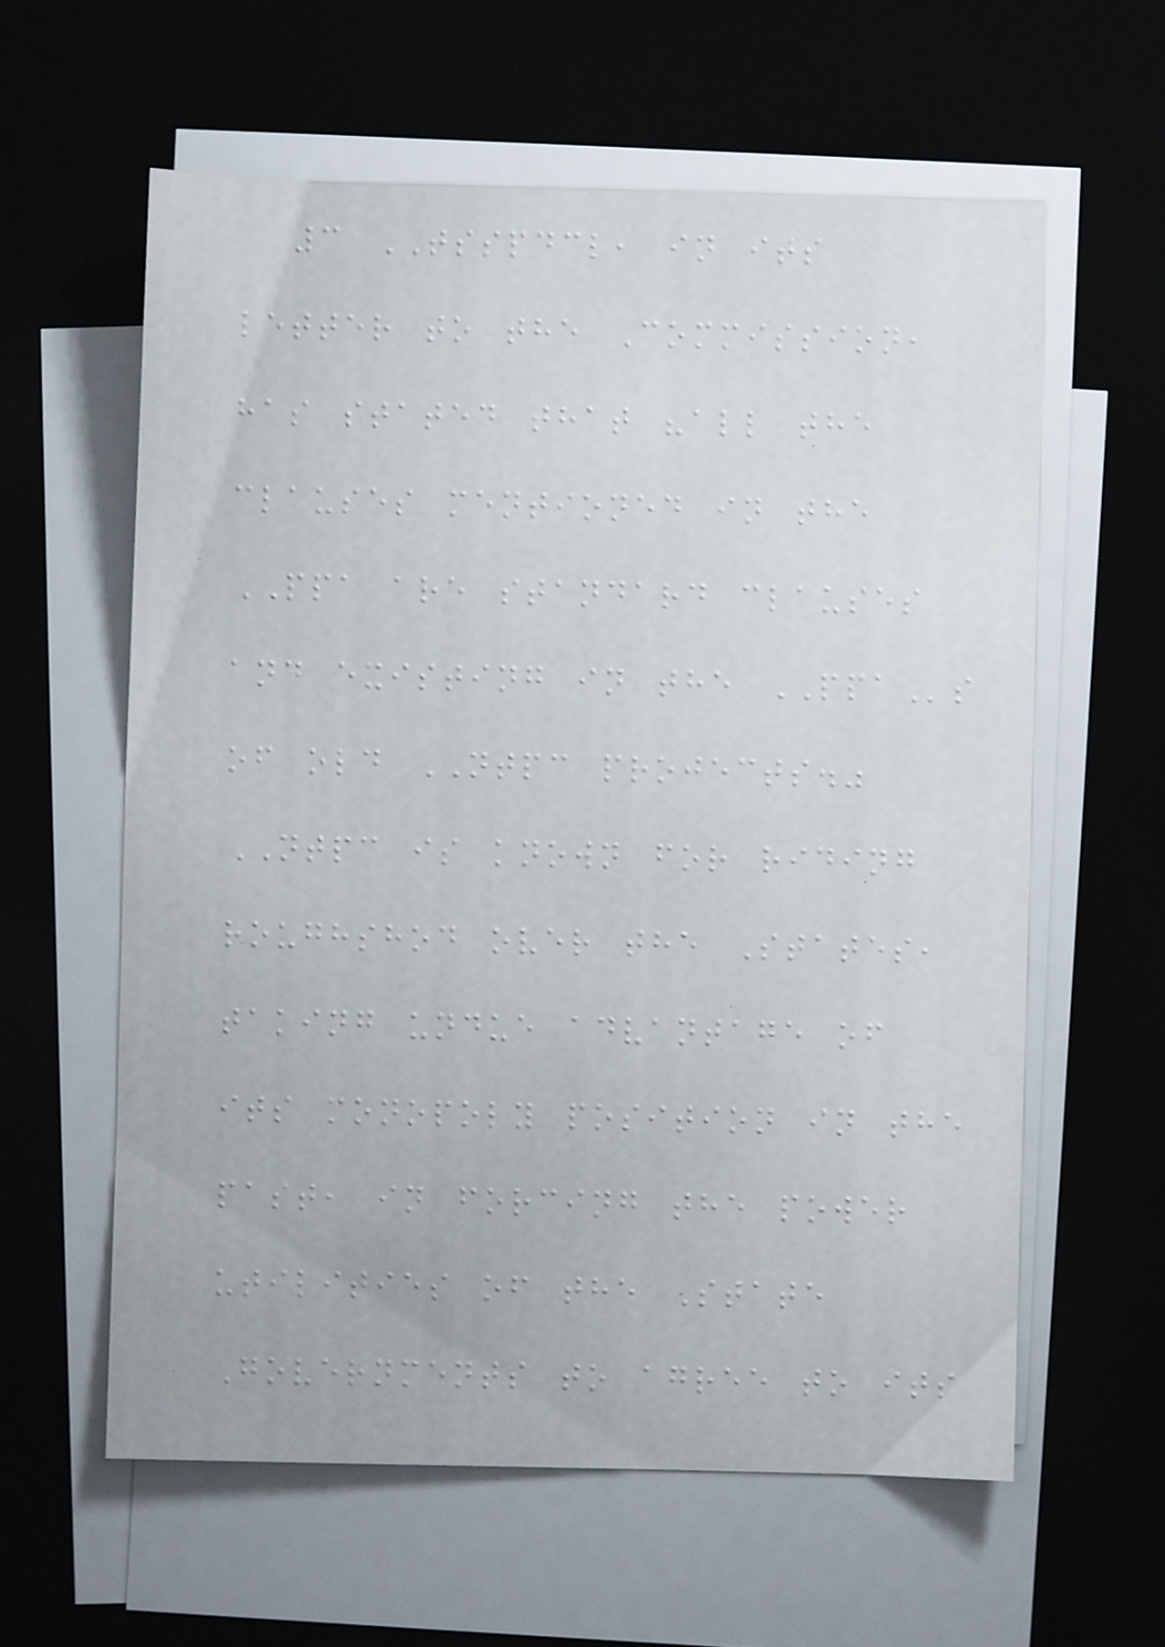3 TSSPDCL, in its
letter to the Commission,
has stated that "all the
clauses mentioned in the
PPA are standard clauses
and existing in the PPAs
of old NTPC projects."
NTPC is known for riding
roughshod over the States,
taking undue advantage of
its monopoly position in the
past, in forcing the power
utilities of the State
Governments to agree to its
